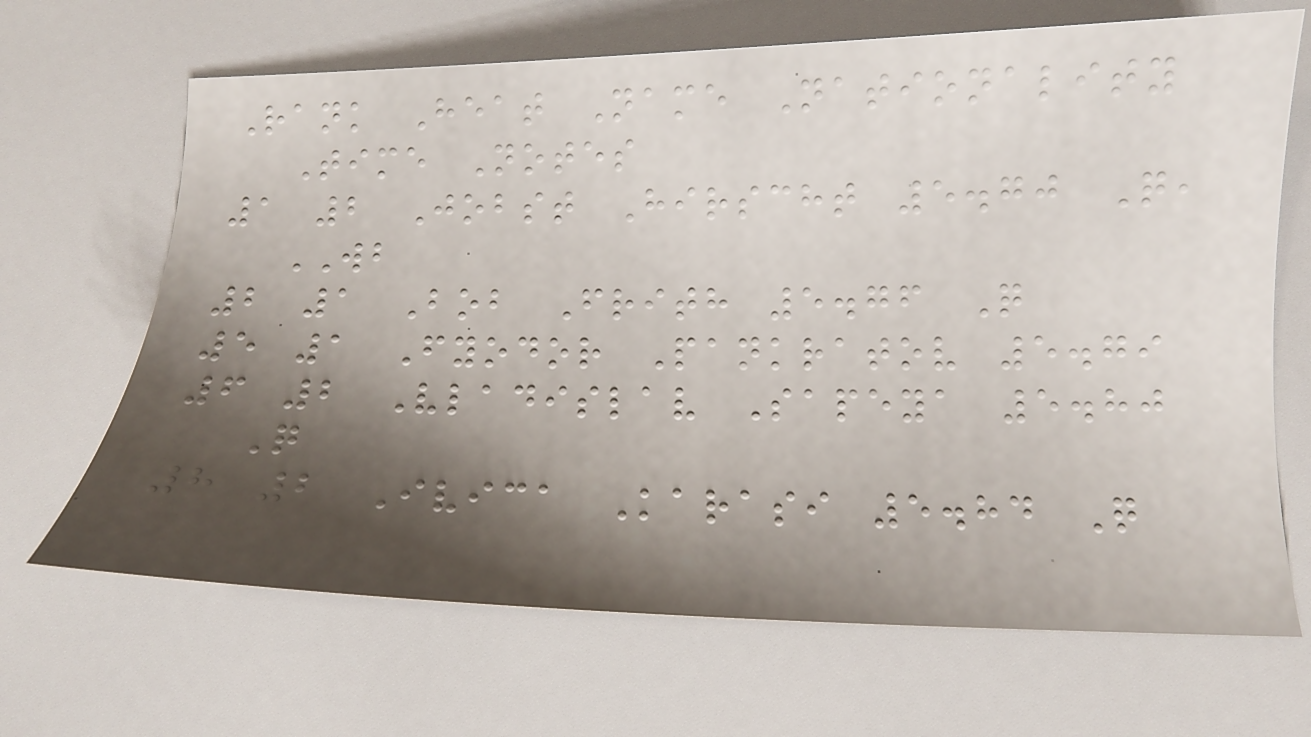Rank Heat Name Nationality
Time Notes
1 2 Jobst Hirscht 5.70 Q,
WB
2 1 Bob Frith 5.76 Q
5 1 Fyodor Pankratov 5.79
6 2 Vladislav Sapeya 5.80
Q
8 2 Ivica Karasi 5.84 Q
